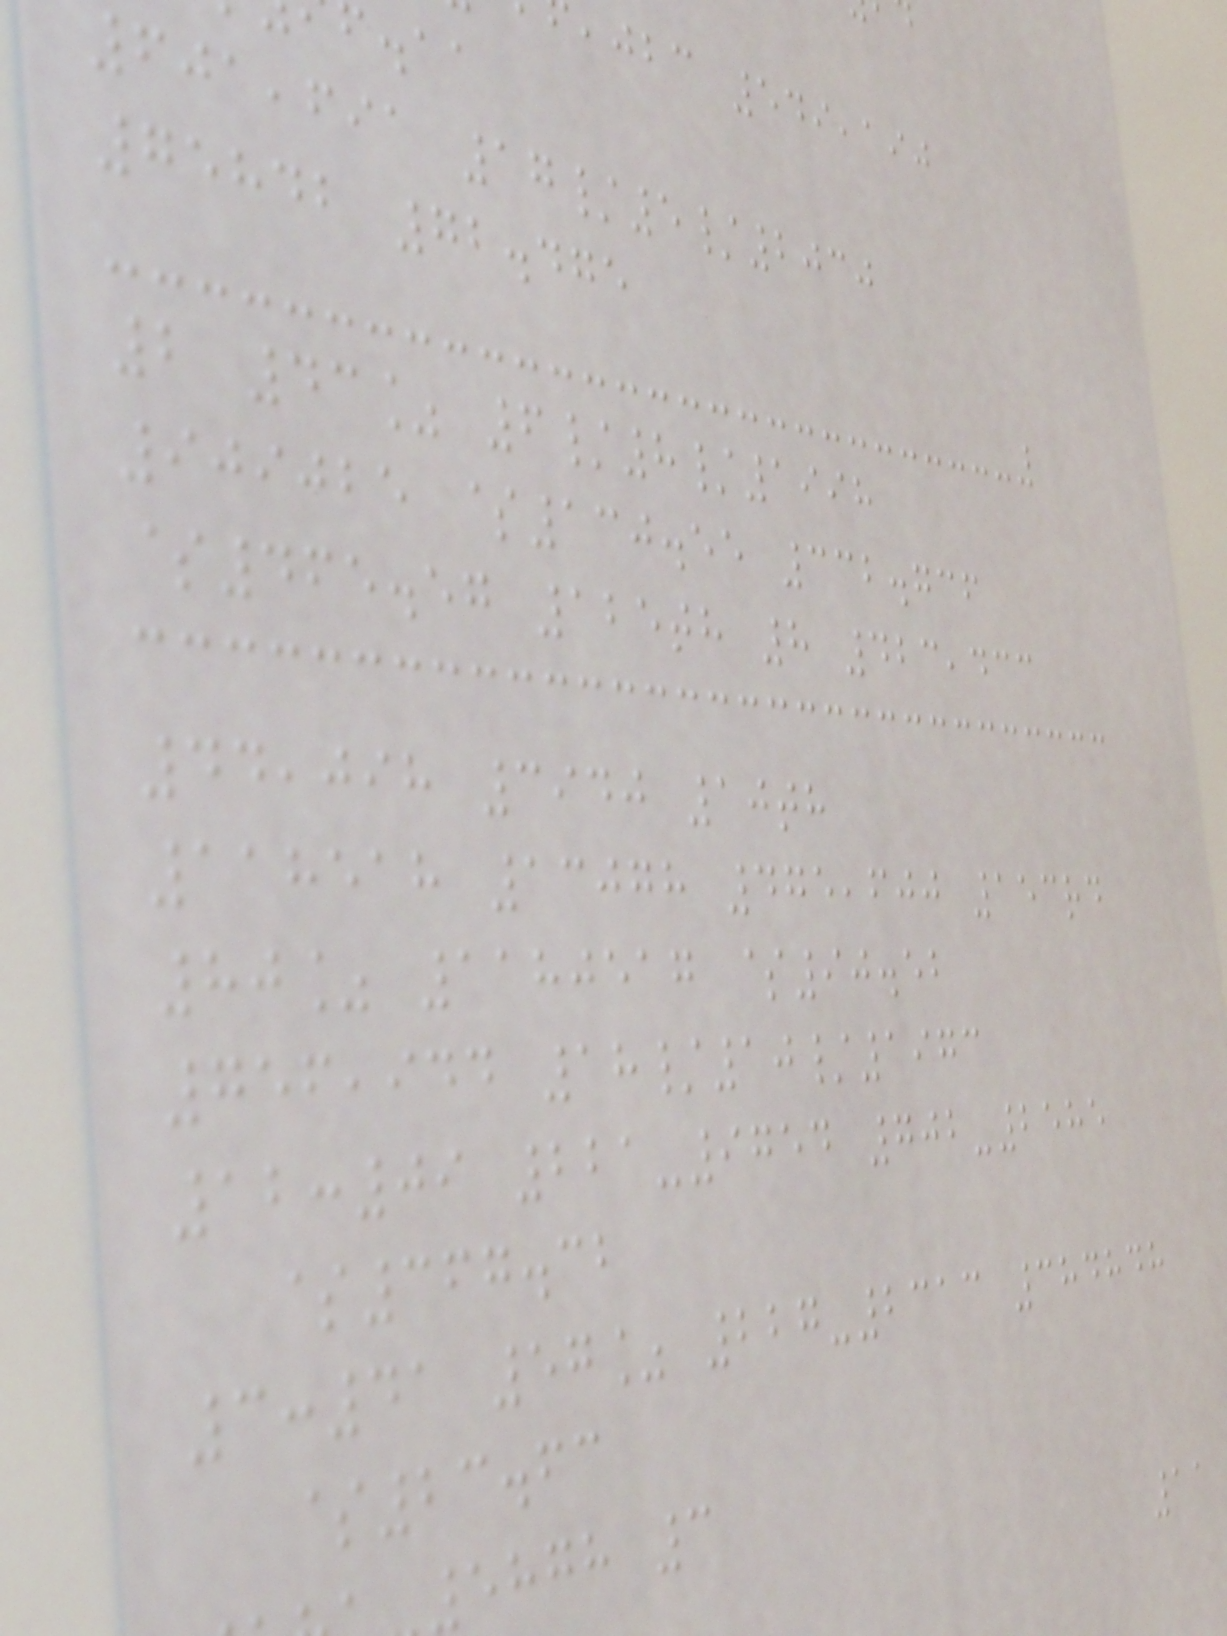,jbc 549,190
f.aa
601,691 17/5/2030
75842 72.475
2 43% 6/8/1998
909025 $130.55 332.736
$465.57 125th 8 423,433
44,098 3940 10th
118518 13078 475,600 153rd
80% 1180517 $90.52
756,944 18/10/1973
12:09 221-9754 702-2585
$367.32
3:41 57% 227-2313 384848
$23.63
5878 3
11
